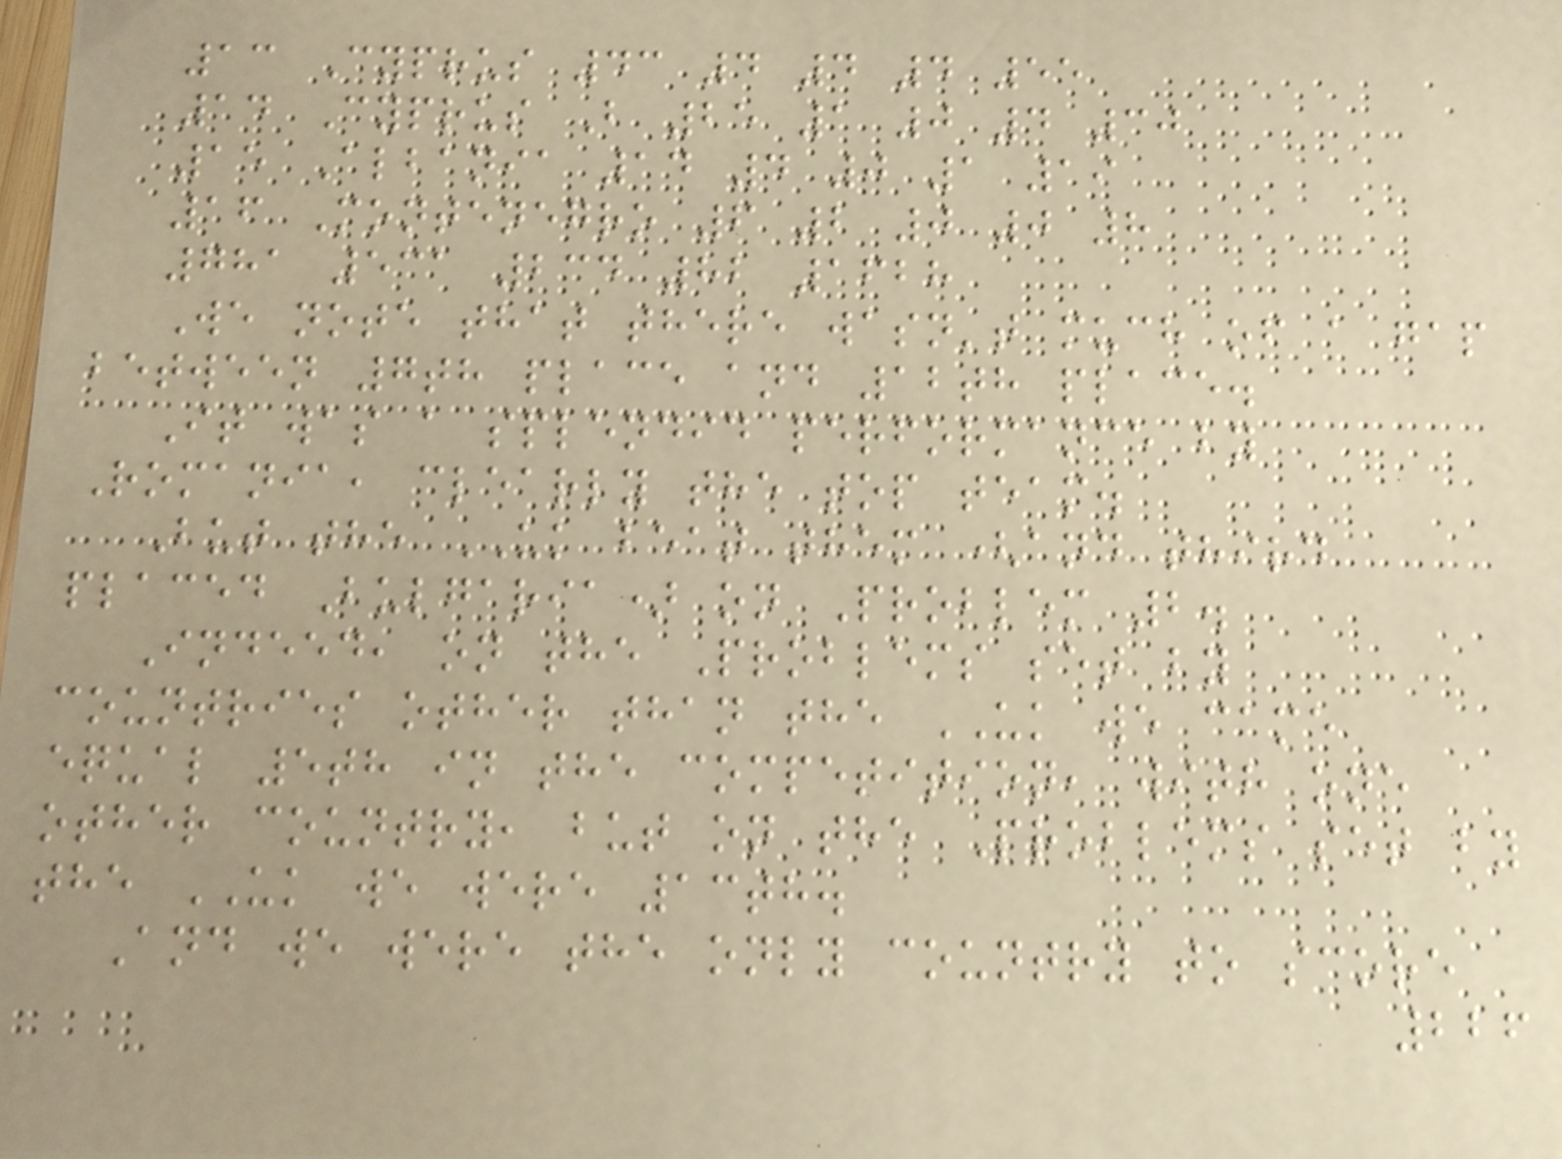13 Cyprus 43 4 4 4 55
14 Cyprus B 25 1 0 4 30
15 Albania 14 4 0 1 19
16 Montenegro 6 2 0 0 8
781 531 234 82 1628
We note that there wasn't much of a gap
between 7th place and 12th place.
It was a splendid performance by
Romania, clearly the top team.
But the UK beat them (and third
placed Bulgaria) on Problem 2.
Indeed, on the Problems set by
countries other than the UK we came
equal 5th in the competition, with one
other country, but on the Problems set by
the UK we were 13th.
And we were the only country to score
226
